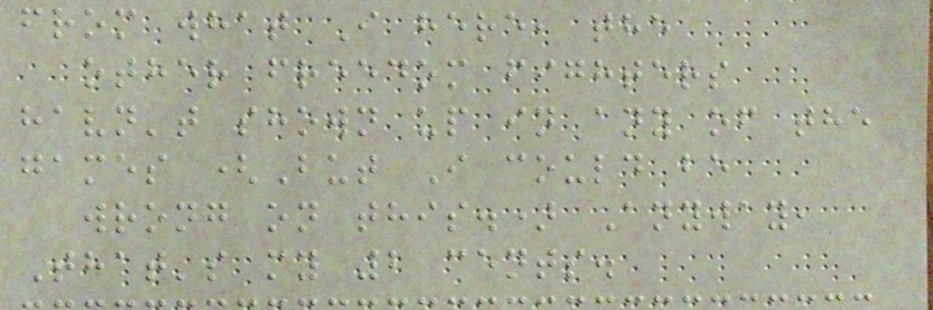from what I here, the
other freedom fighters
havn't shown up in any of the
games (But I could be
wrong on this.) Anyway,
That's my 2 cents.
